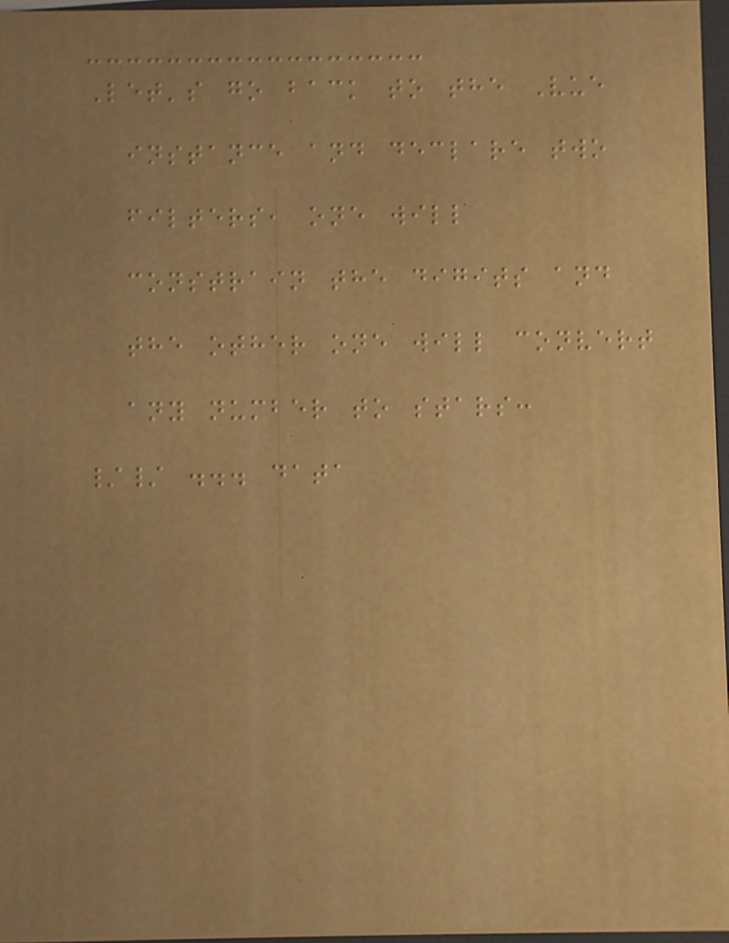Let's go back to the Vue
instance and declare two
filters, one will
constrain the digits and
the other one will convert
any number to stars:
// ... data
